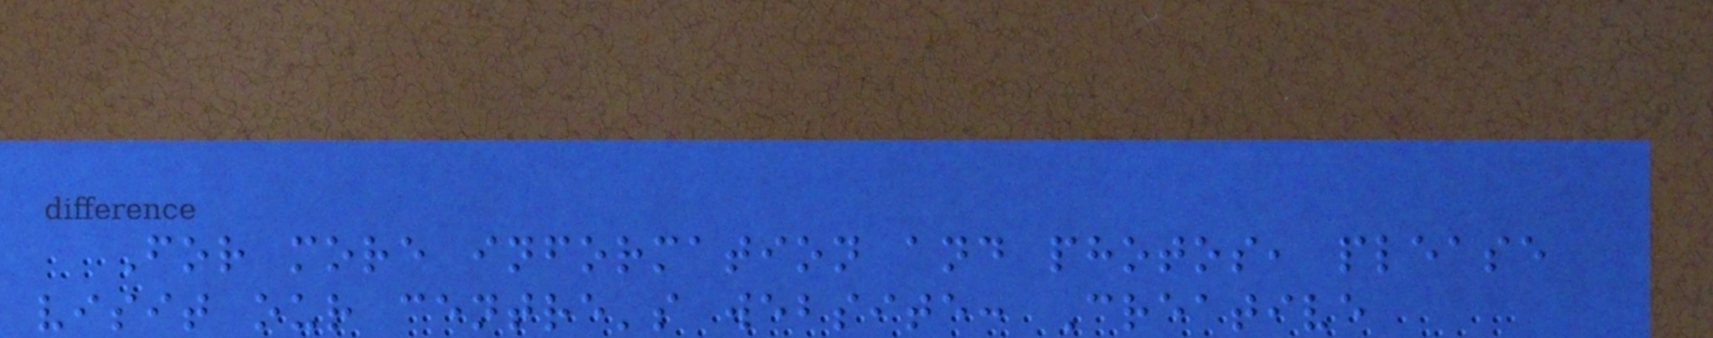For more information and photos, please
visit our centre's website: Creative
